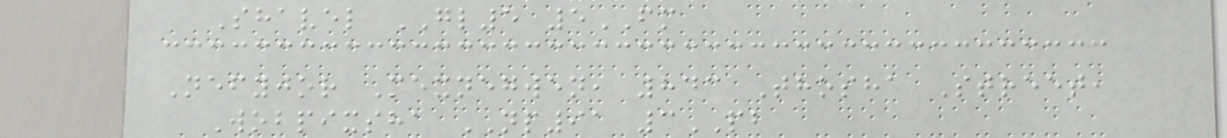Shavel GL5 5FM
Nefyjor Mexnegwen, 843 Thosha Street,
Wobpixsha NP91 3PB
